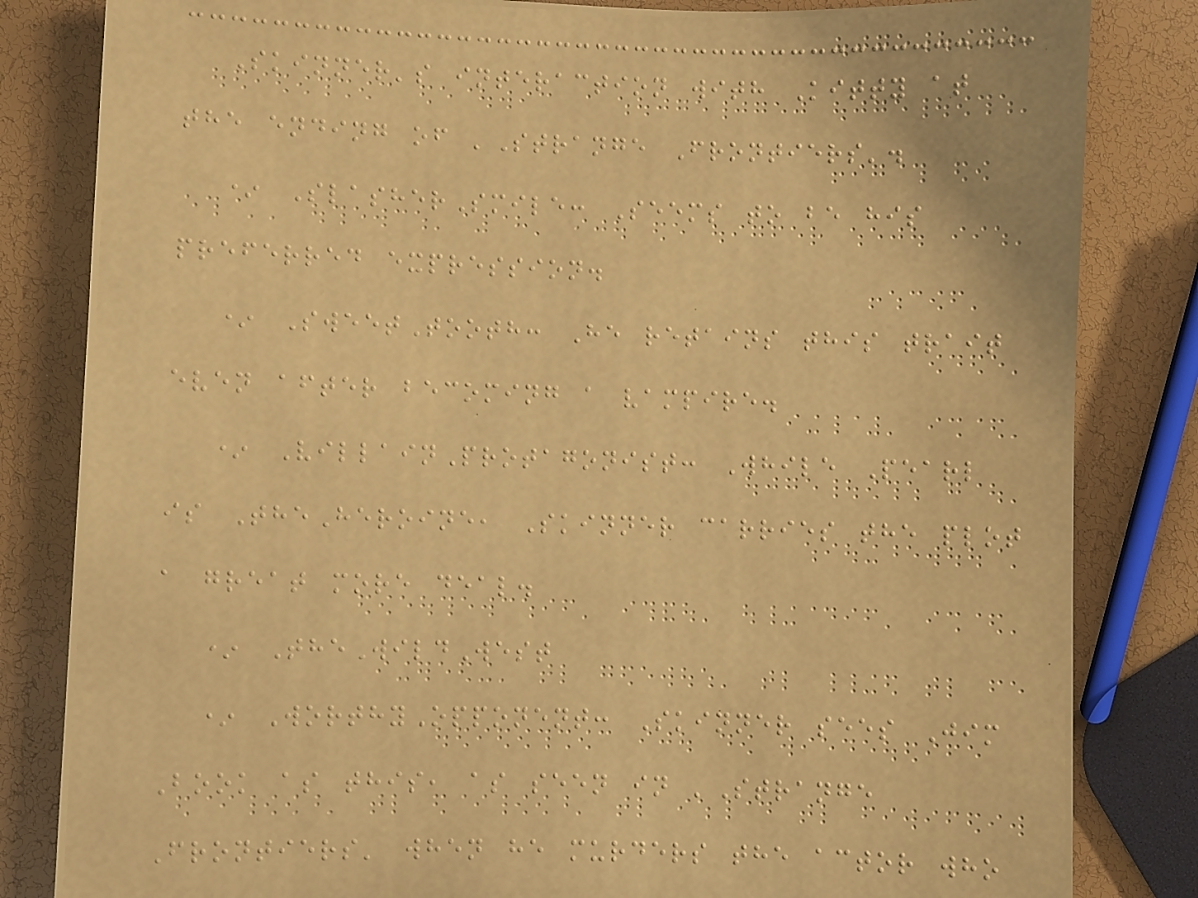Skinner's interaction with Kitty at
the ending of 'Strange Frontiers'.
* SlasherSmile: Seems to be his
preferred expression.
* SweetTooth: He retains this trait
even after becoming a vampire.
* VillainProtagonist: While Pearl
is TheHeroine, Skinner carries the plot
a great more deal.
* TheWildWest
* WorthyOpponent: Skinner sees Jim
Book as this, as seen in 'Strange
Frontiers' when he murders the actor who
